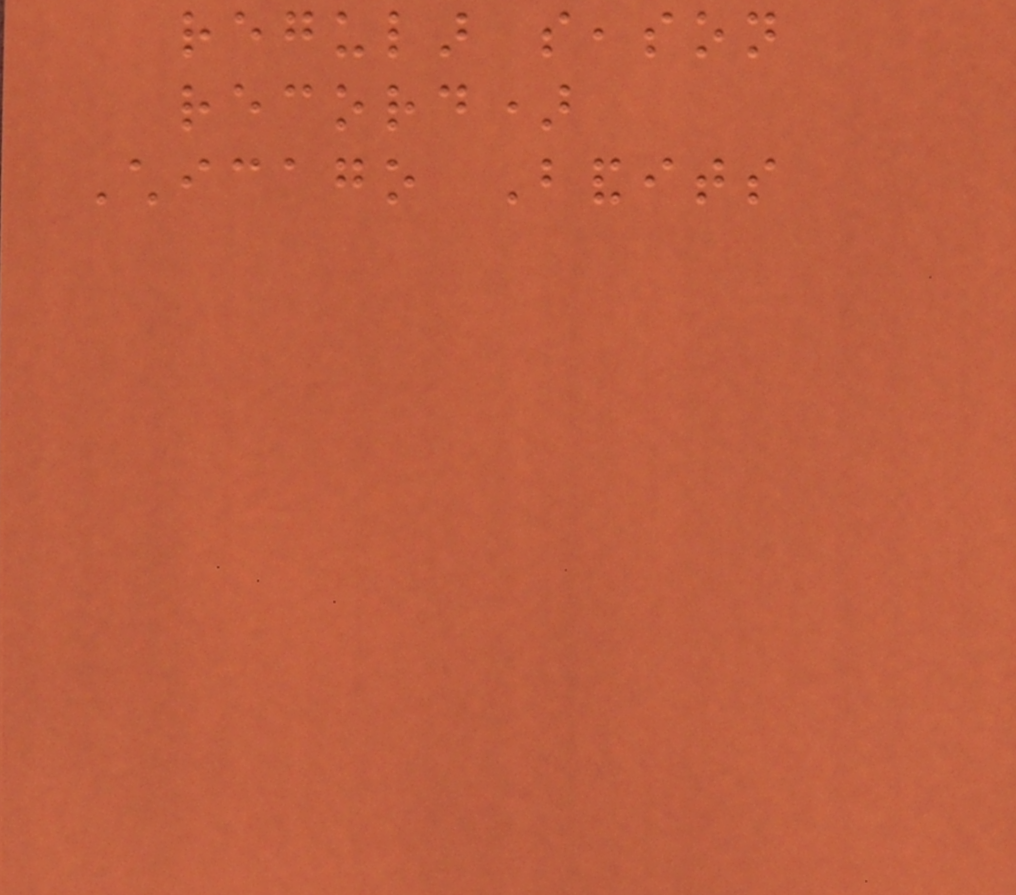regular season
record)
Chicago Bandits
